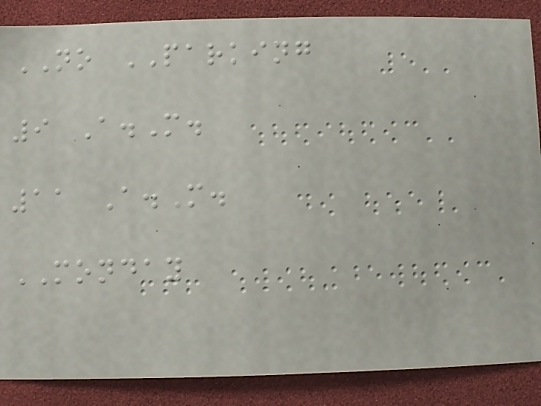NO PARKING
9 A.M.
11 A.M.
MONDAY
